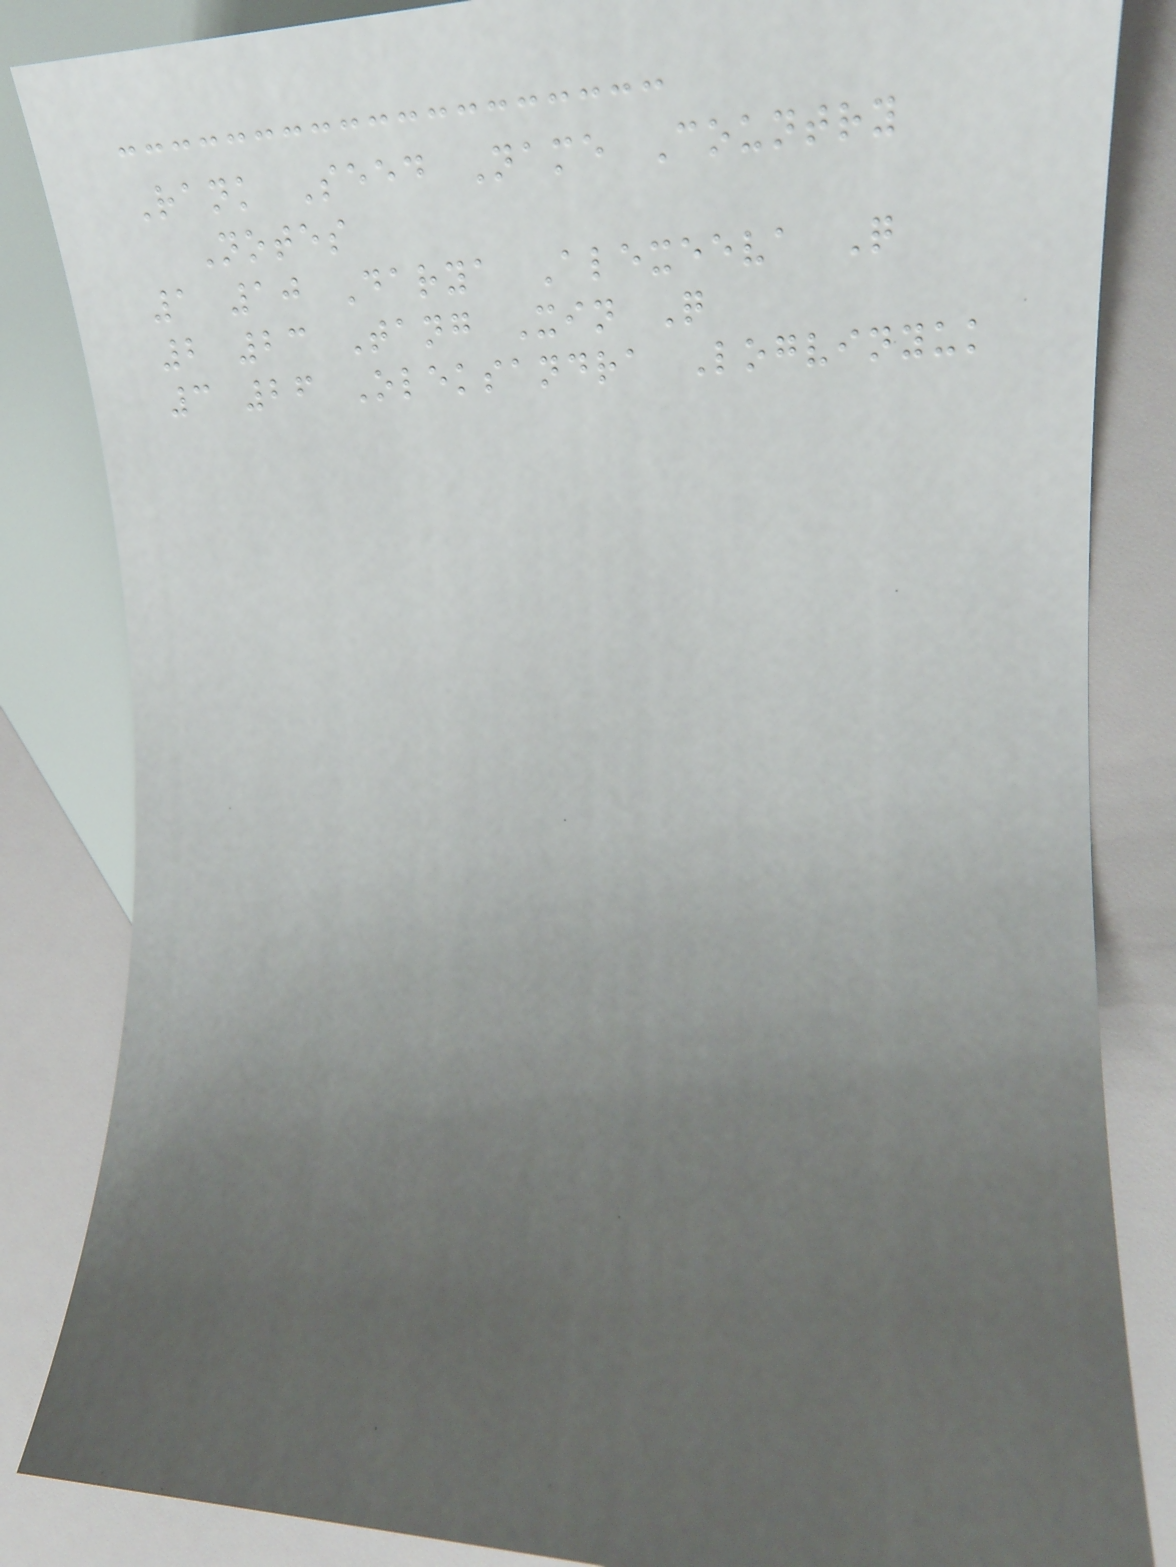Rank Seed Name Country
Notes
1 10 Darya Alexeeva Q
2 23 Tang Xin Q
3 26 Oleksandra Logvinyuk
